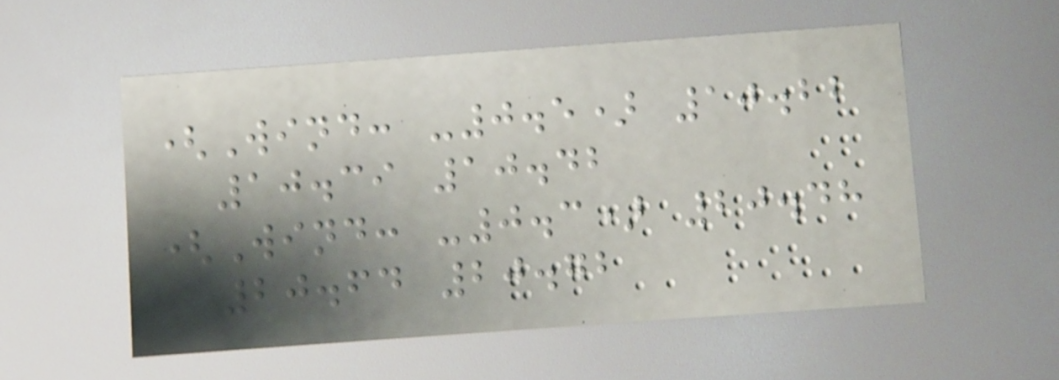(Wind: -0.5) 10.22
10.39 10.42
(Wind: -0.3) 20.48
20.64 20.72
